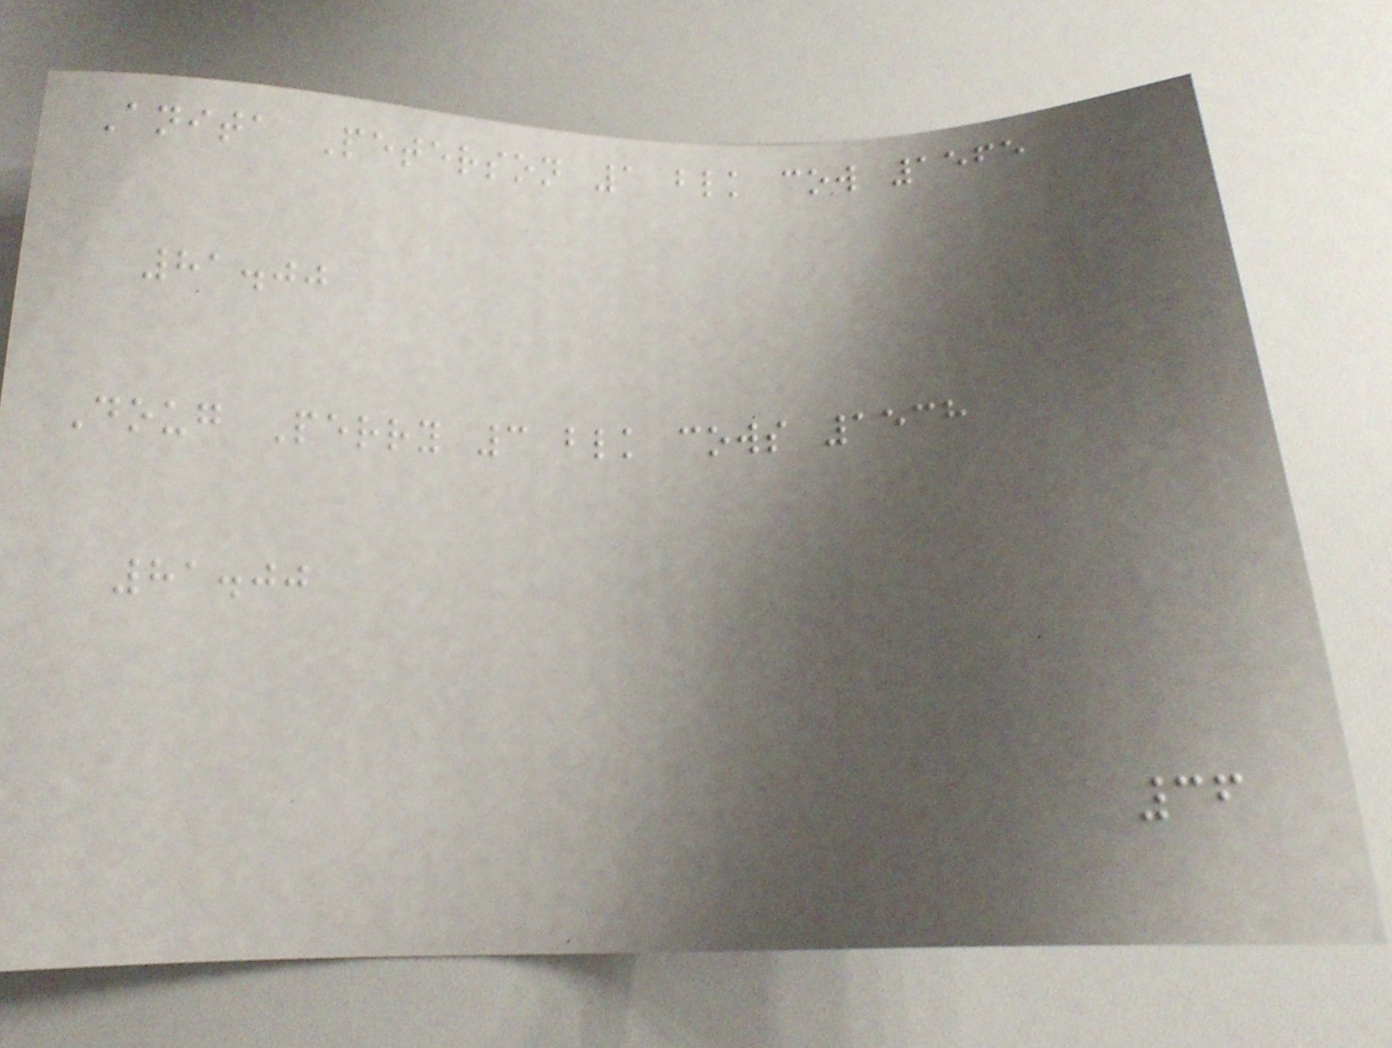Anita Peterson 1 blk cow 1565
81.00
Doug Perry 3 blk cows 1538
81.00
36
